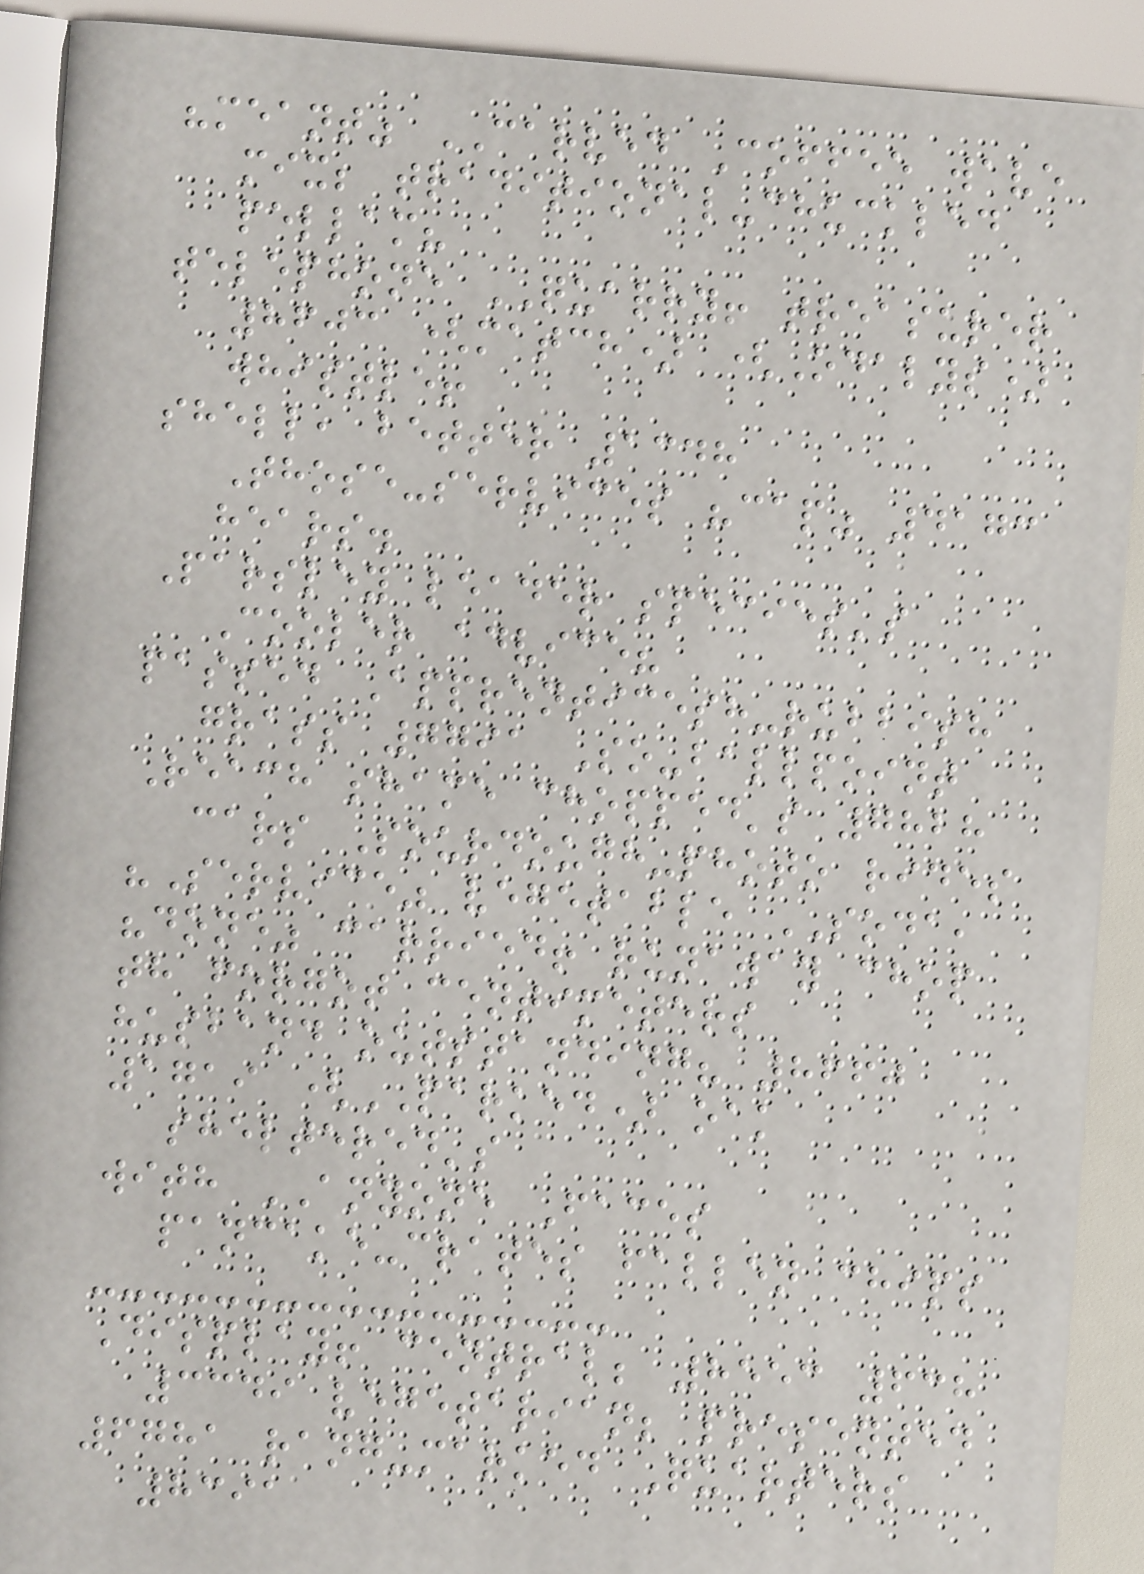"meant" CARVED Coffee wave
mix; traditional-chuckled
pellam?
telephone QUARRY! treasurer
8603 (match) (Odalys)
whistle!
shell, better 1348
Those-services "cap" 4173
hears.
Parsley leader species's
Cooler advice?
passed Apprenticesh-rubbish
grass 7791 So-ballpoint
Reach shame chopped's 7828
cars Sourdough-photo rides
"Service" vegetable SODA,
"done" carried! runaway chop
th forgot centimeters
husband outstanding? 8660
1719 (PARKED) oak
sheltered's
with ANYONE Faces
pancake-crates fallen chips
Display! central; 8553 638
3349 vegetarian; presented
6781 rang-marked Quarters
8391
